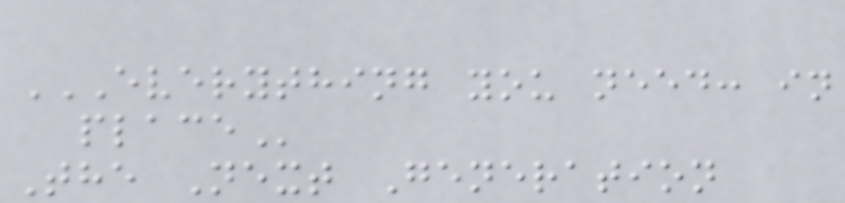EVERYTHING YOU NEED: IN
PLACE
The Next Generation
